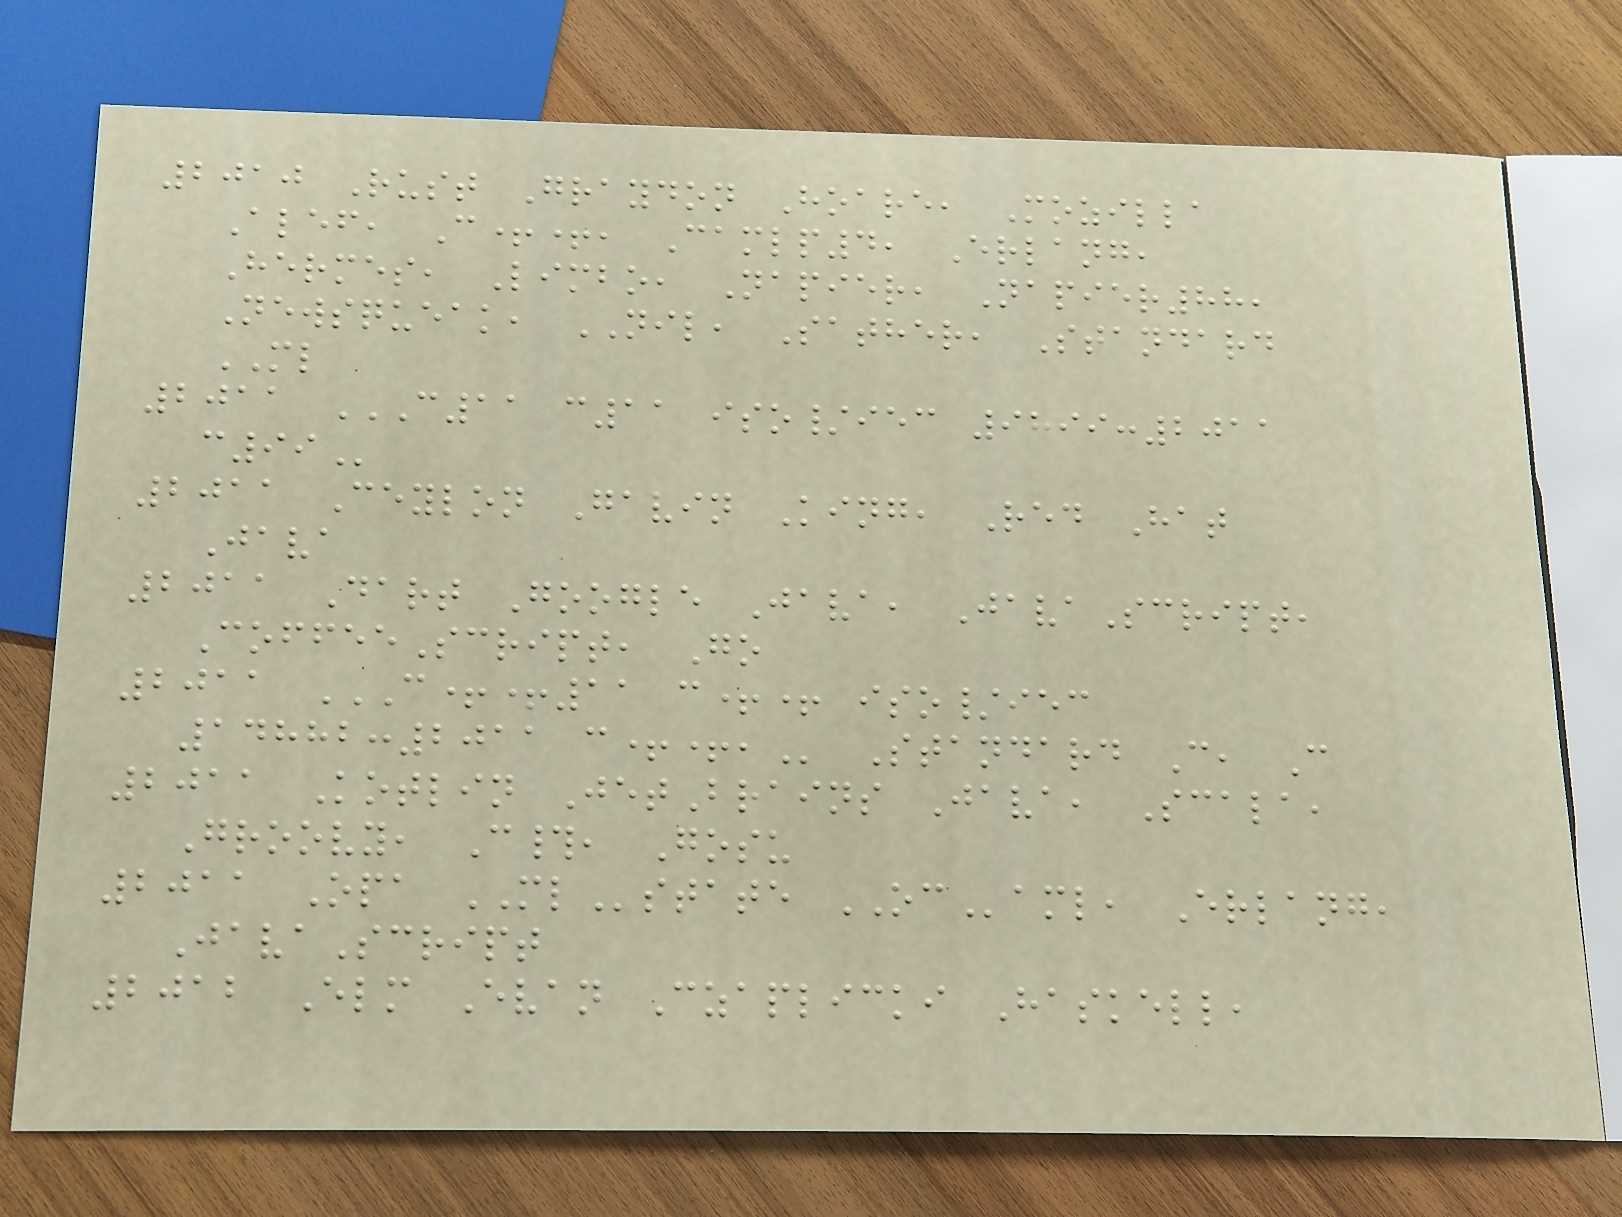2010 Rust Graydon Hoare, Mozilla
Alef, C++, Camlp4, Erlang,
Hermes, Limbo, Napier, Napier88,
Newsqueak, NIL, Sather, Standard
ML
2011 C11 C11 ISO/IEC 9899:2011
C99
2011 Ceylon Gavin King, Red Hat
Java
2011 Dart Google Java, JavaScript,
CoffeeScript, Go
2011 C++11 C++ ISO/IEC
14882:2011 C++, Standard C, C
2011 Kotlin JetBrains Java, Scala,
Groovy, C#, Gosu
2011 Opa MLstate OCaml, Erlang,
JavaScript
2012 Elm Evan Czaplicki Haskell,
